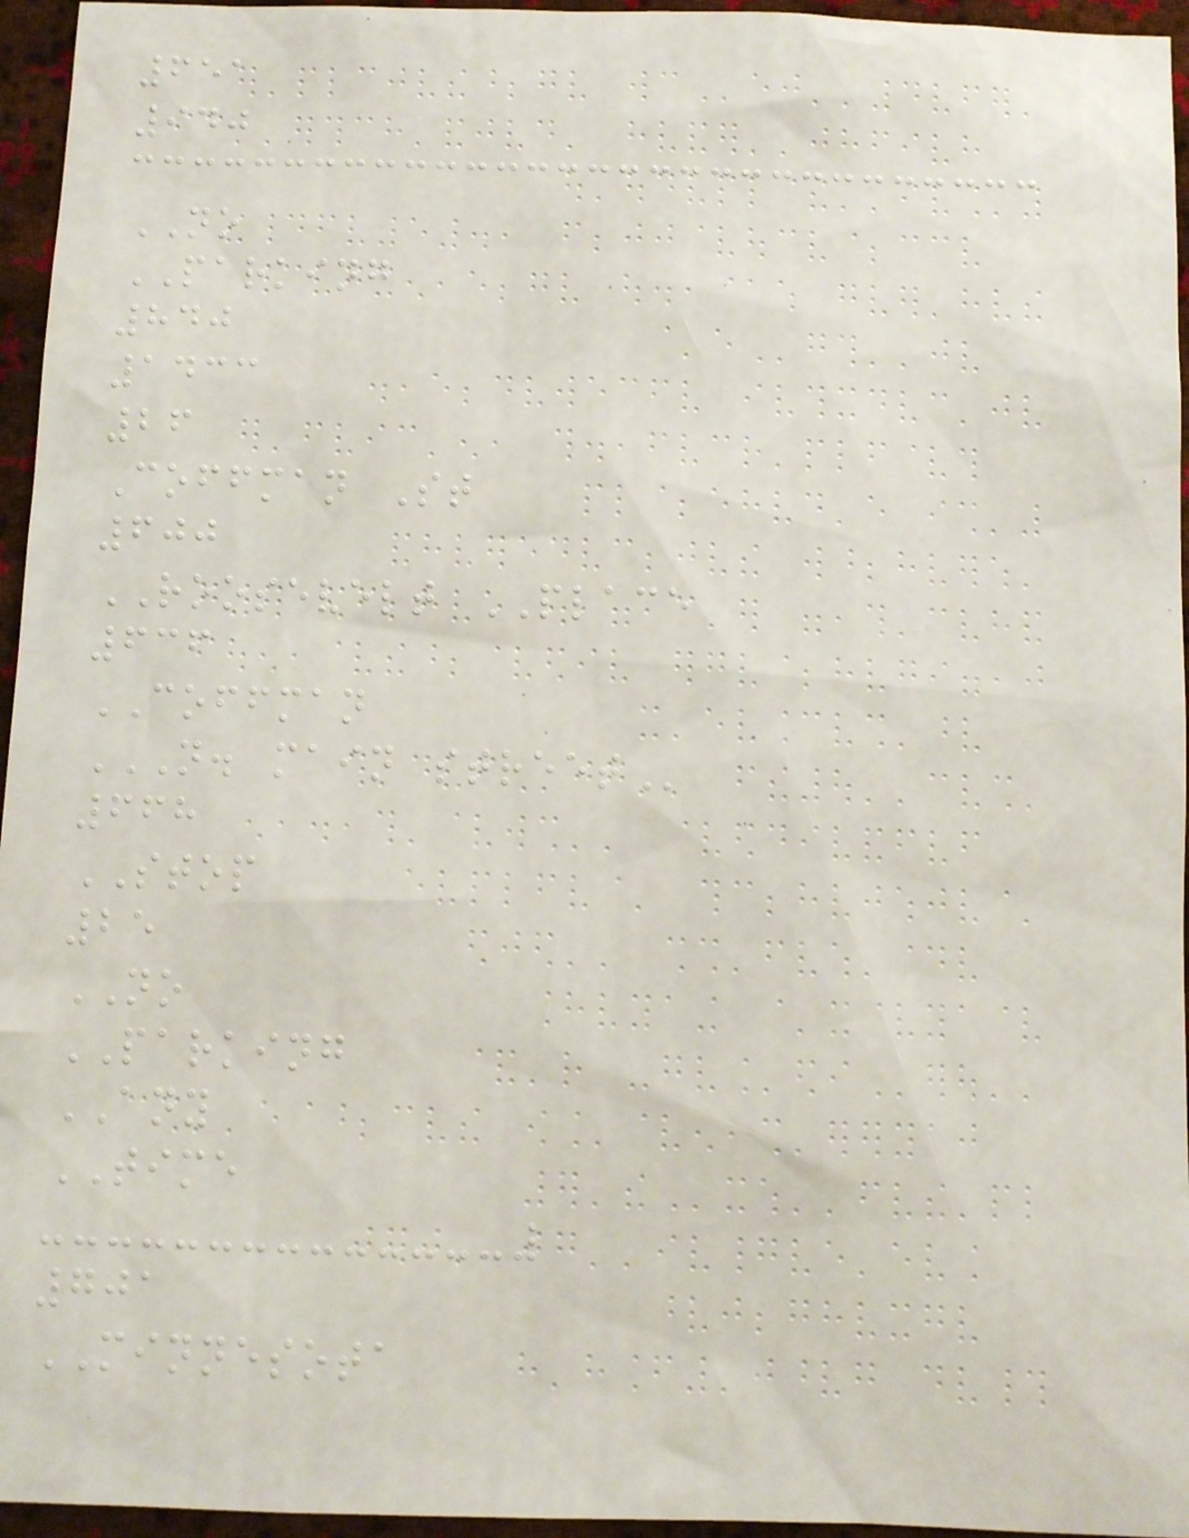651
940
NO
PARKING
840
1433
26
Coffman St
600
ROOSEVELT PLACE
636
COFFMAN
N. MAIN STREET
668
STOP
25
NO
PARKING
ANY
TIME
701
MINNESOTA
